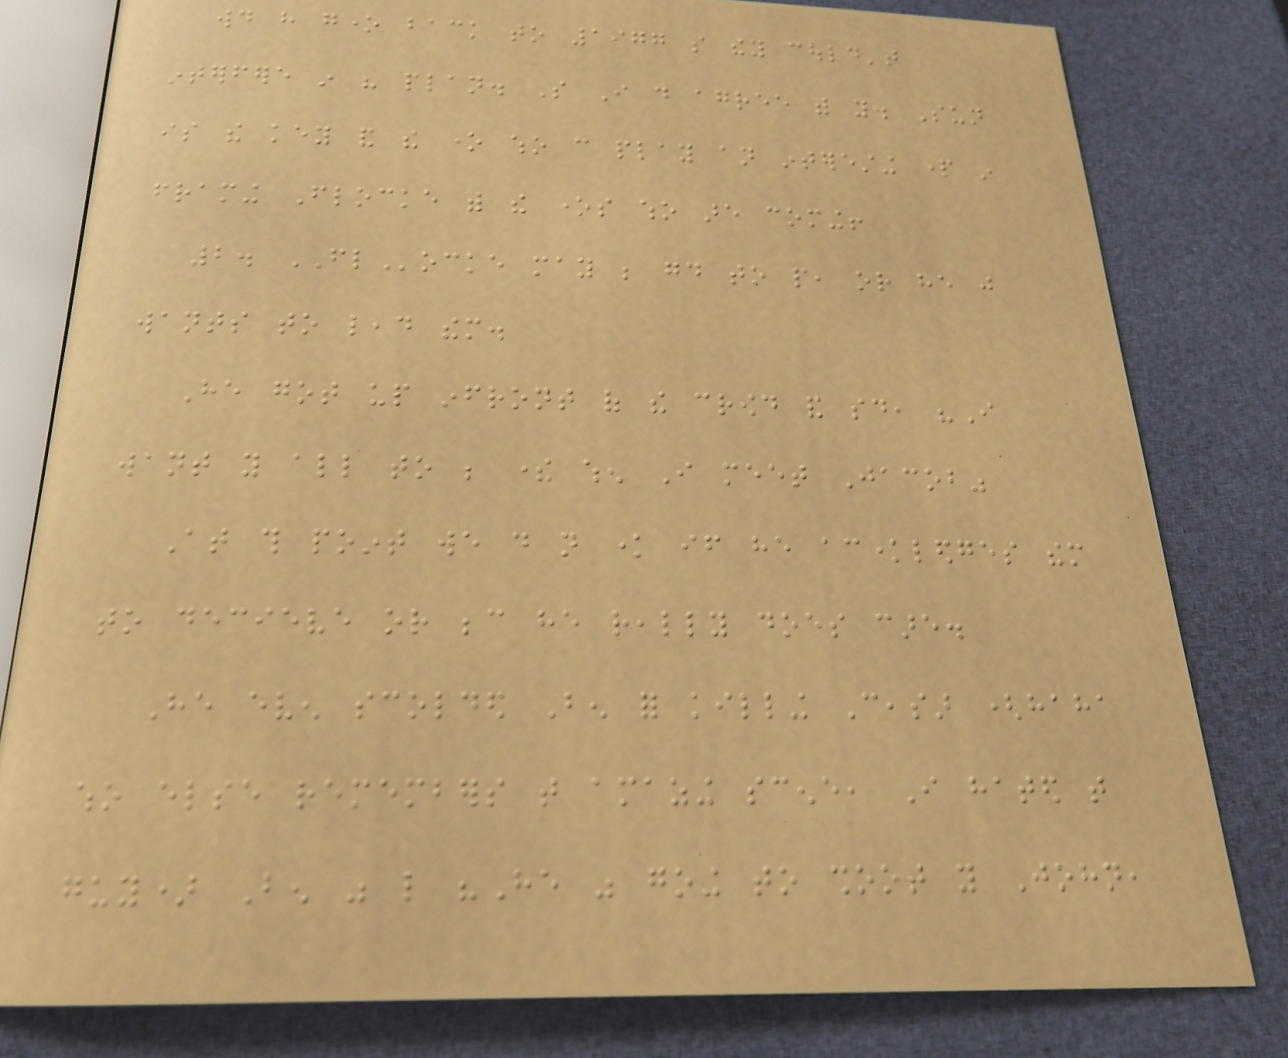would have gone back to 1977 so they could't
interfere in his plan. So I do agree with you. Sun
is the key and the one who can play an interesting part in
framing Flocke with the ones who are coming!
2. FLocke may be good to people, or he just
wants to lead them.
He got up infront of the crowd and said, "I
want you all to be there when I meet Jacob"
At this point we do not know if he acknowledges them
to decieve or because he really does care.
He even scolded Ben for killing Ceasar (haha
who else remembers that amazing scene, I hated that
guy) Ben was like "He was going to shoot you John,
